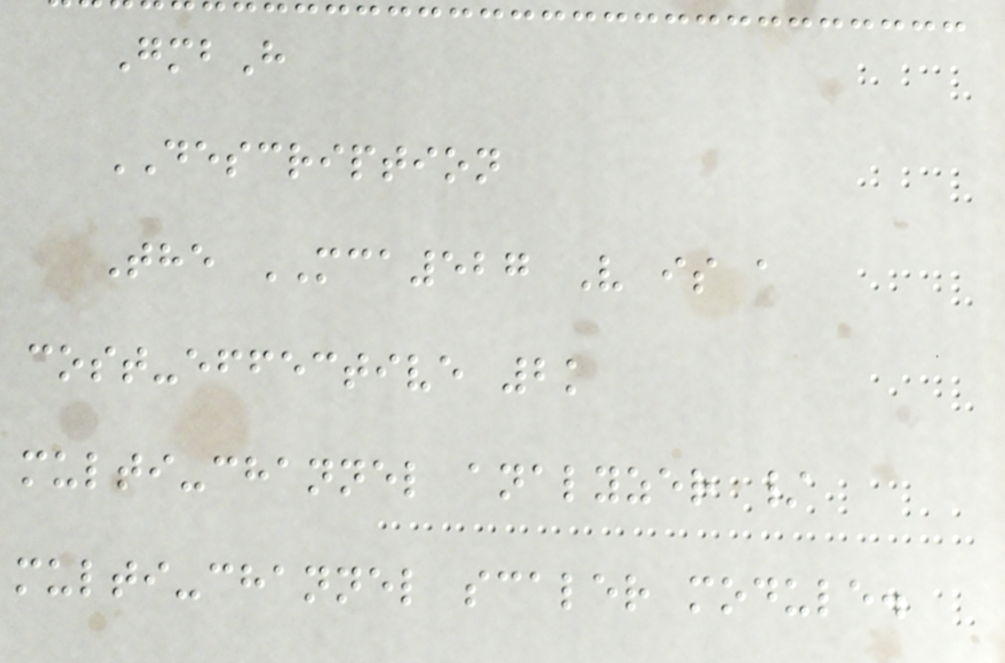GmbH
DESCRIPTION
The MCA527 V is a
cost-effective 2k
multi-channel analyzer /
multi-channel scaler module.
